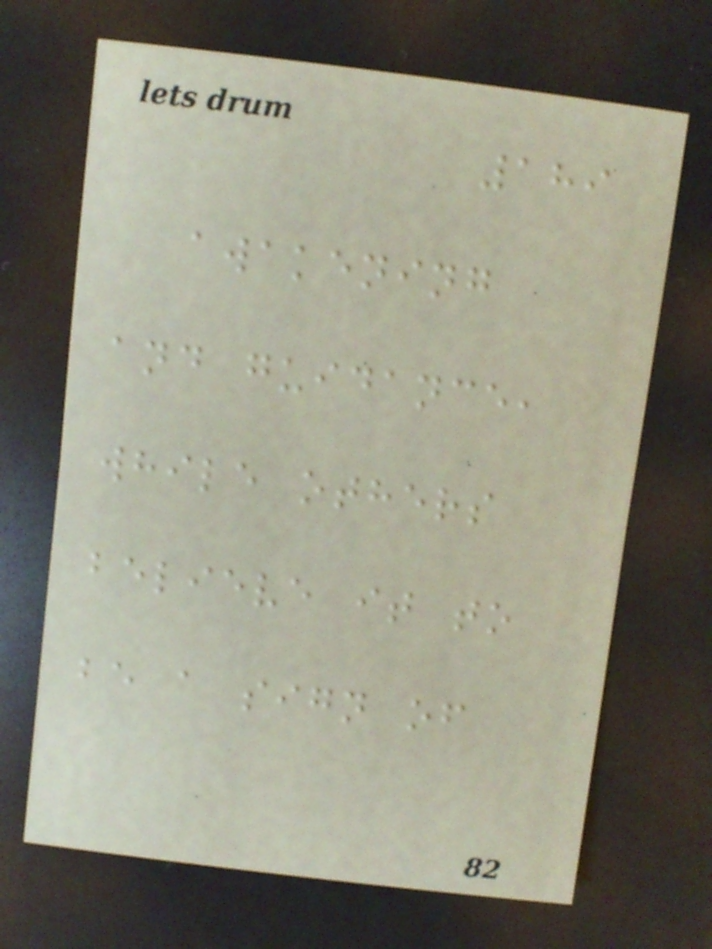189
awakening
and guidance,
while others
believe it to
be a sign of
